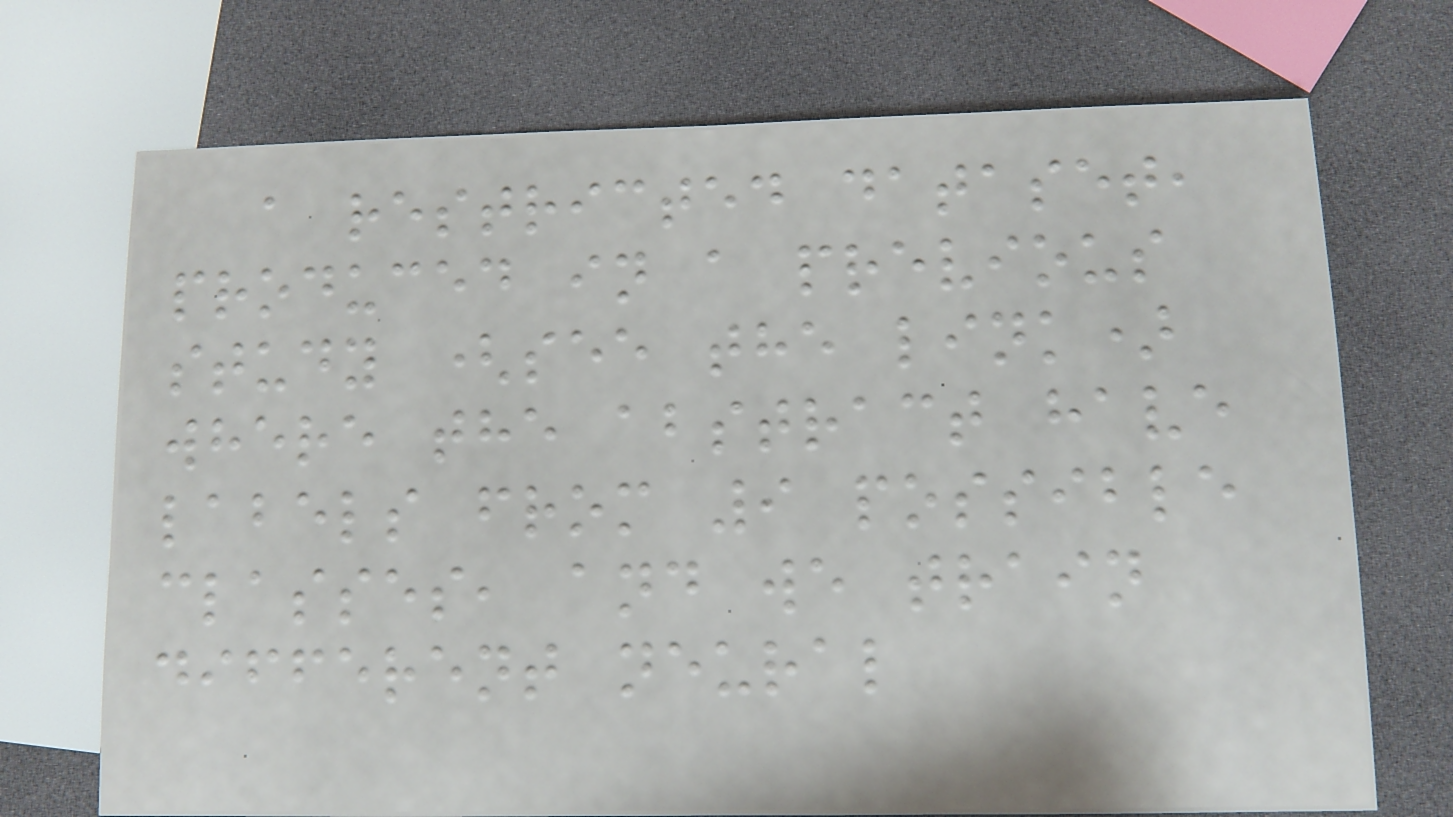a restricted dataset,
produced in a previous
study (see the link)
where the abstract have
labels from 9 possible
classes, and we train
different neural
